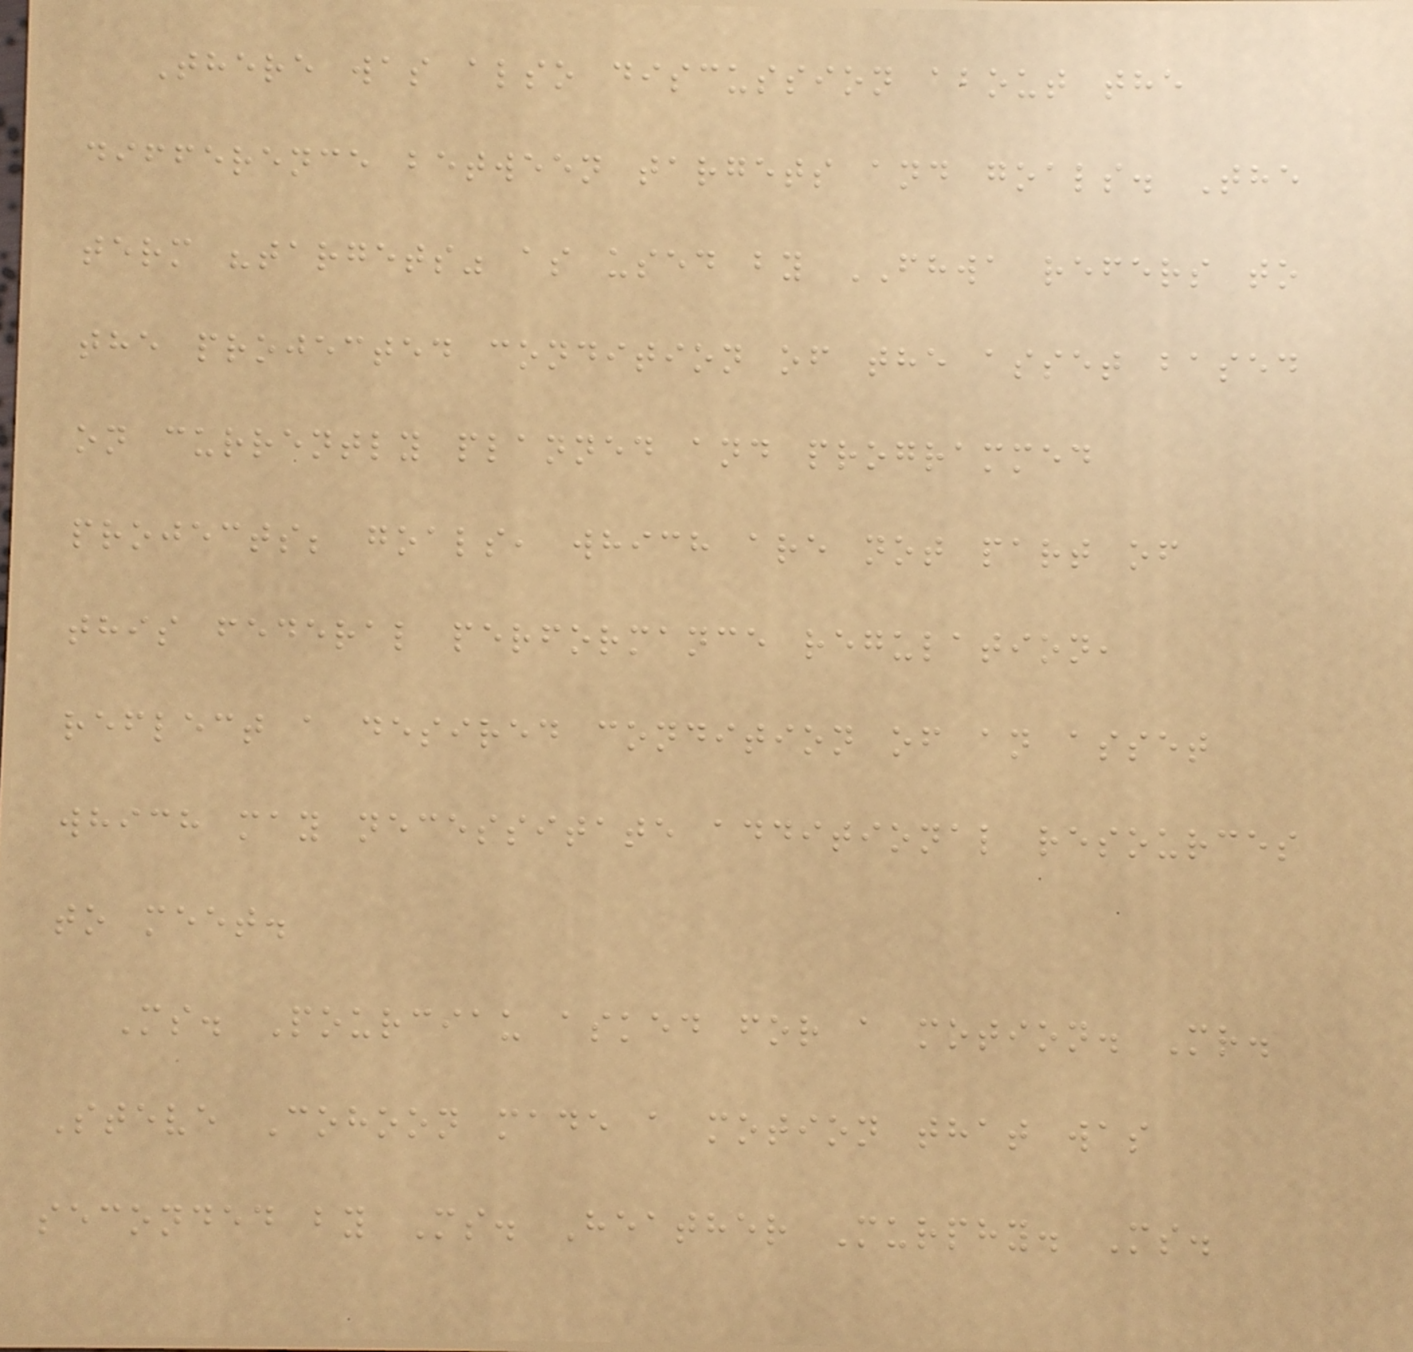There was also discussion about the
difference between targets and goals. The
term "targets" as used by FHWA refers to
the projected condition of the asset based
on currently planned and programmed
projects; goals, which are not part of
this federal performance regulation,
reflect a desired condition of an asset
which may necessitate additional resources
to meet.
Ms. Pourciau asked for a motion. Mr.
Steve Cohoon made a motion that was
seconded by Ms. Heather Murphy. Ms.
